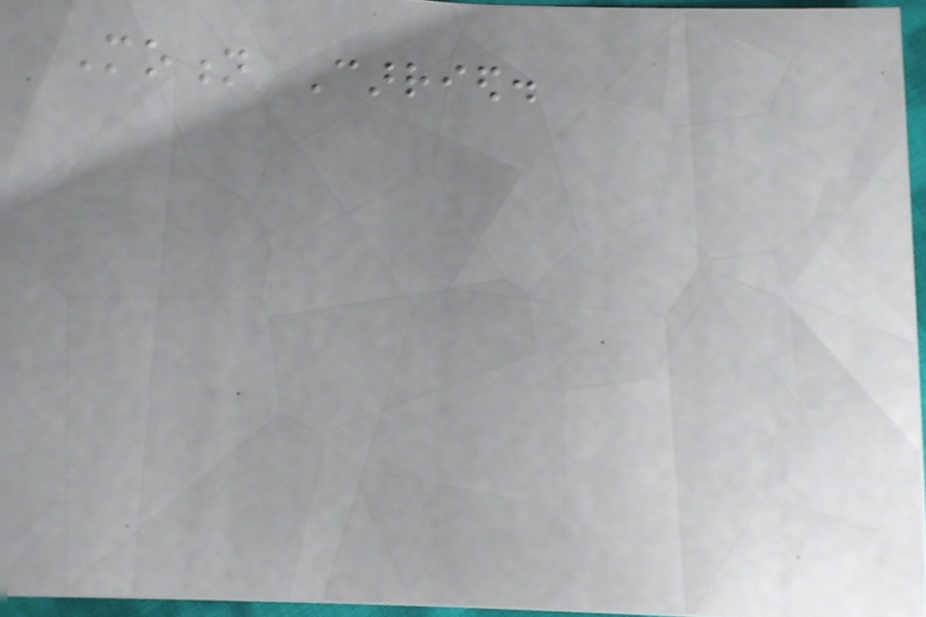Motion Carried.
